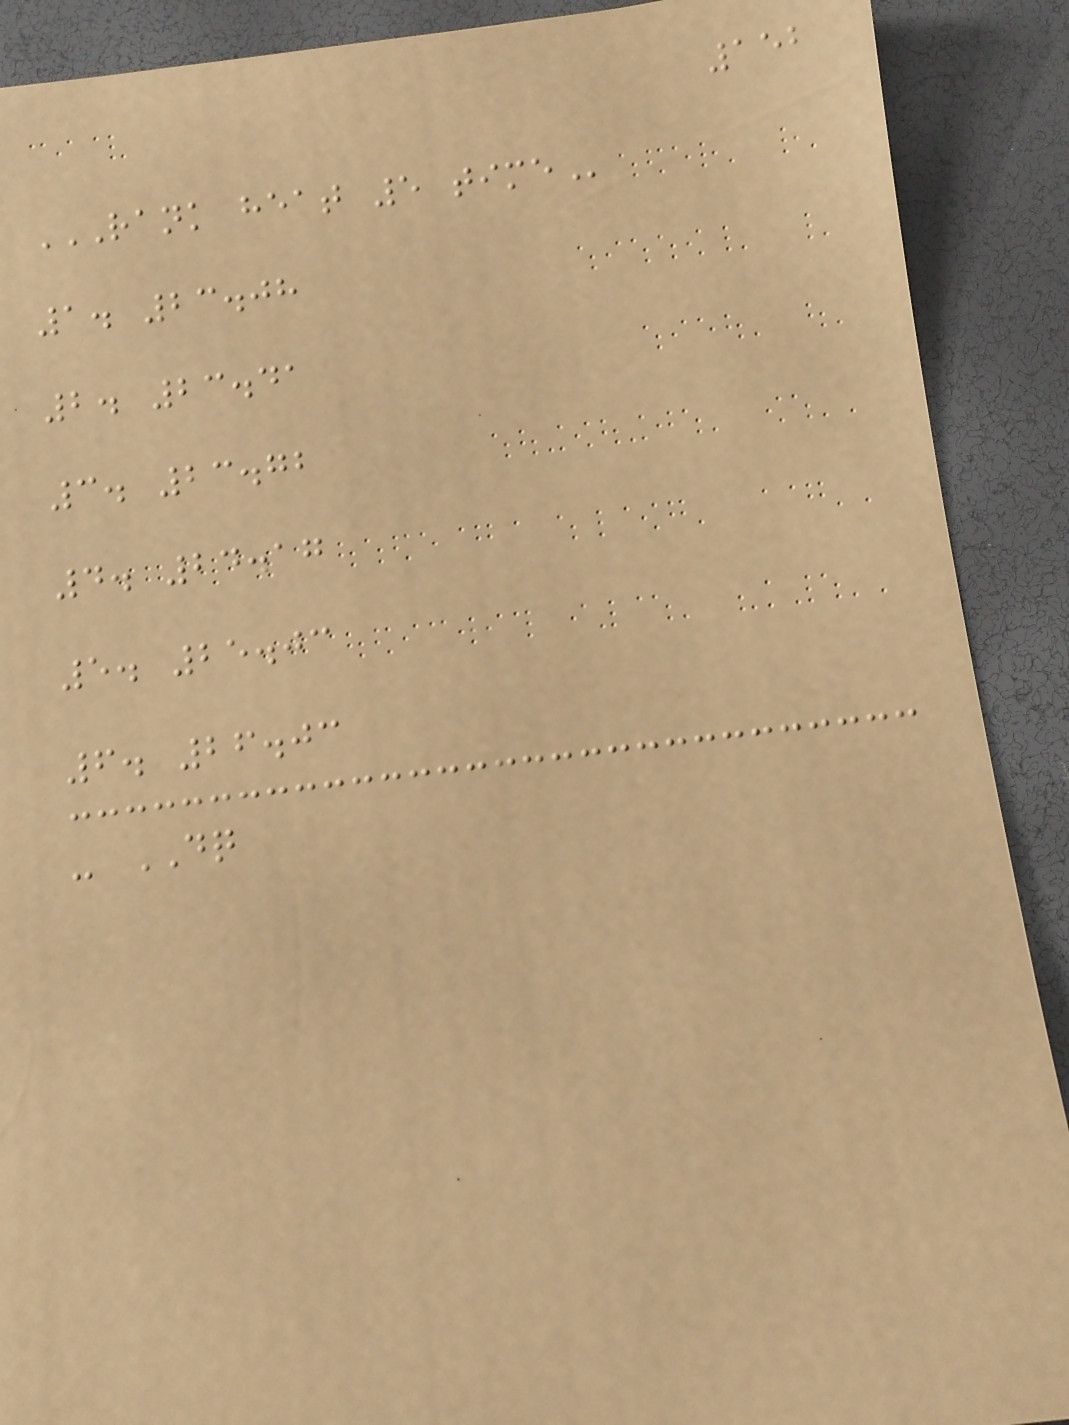152
RANK HEAT 5 TIME
1. 23.08
2. 23.41
3. 23.72
4. 24.17
5. 25.03
6. 26.03
- DQ
